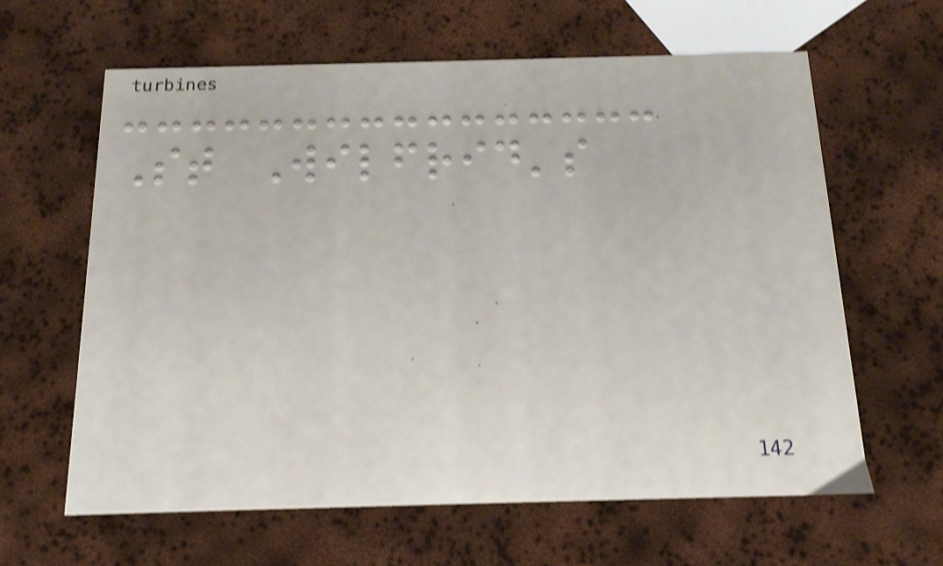St Wilfrid's
